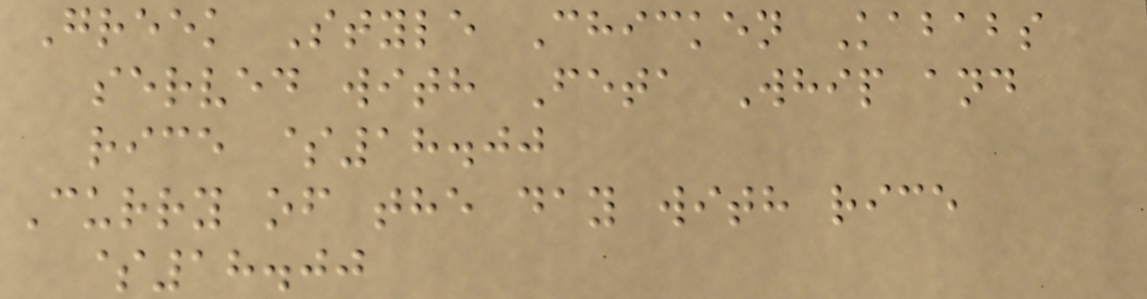Greek Style Chicken Kababs
served with Feta Whip and
rice $18.00
Curry of the day with rice
$18.00
